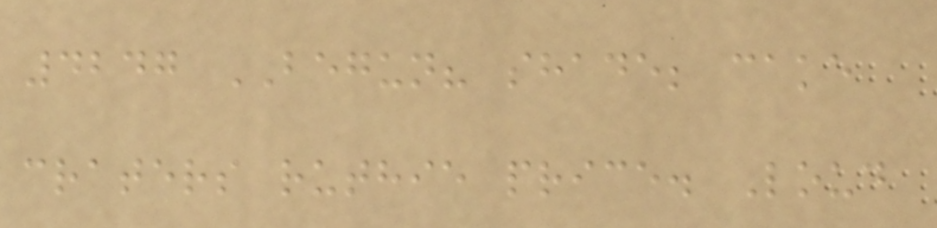4247 BEGUN? shade; cake
craters ruthie price. Loud
